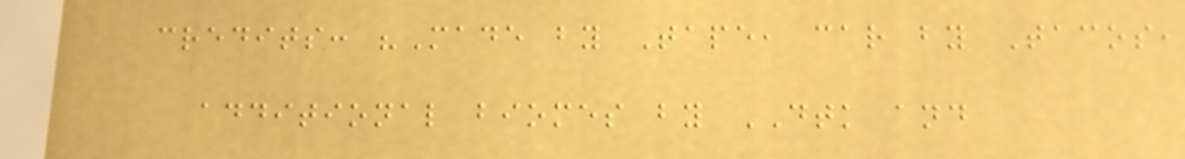credits: "Made by Tape, car by Tacos,
additional biomes by DTK and
